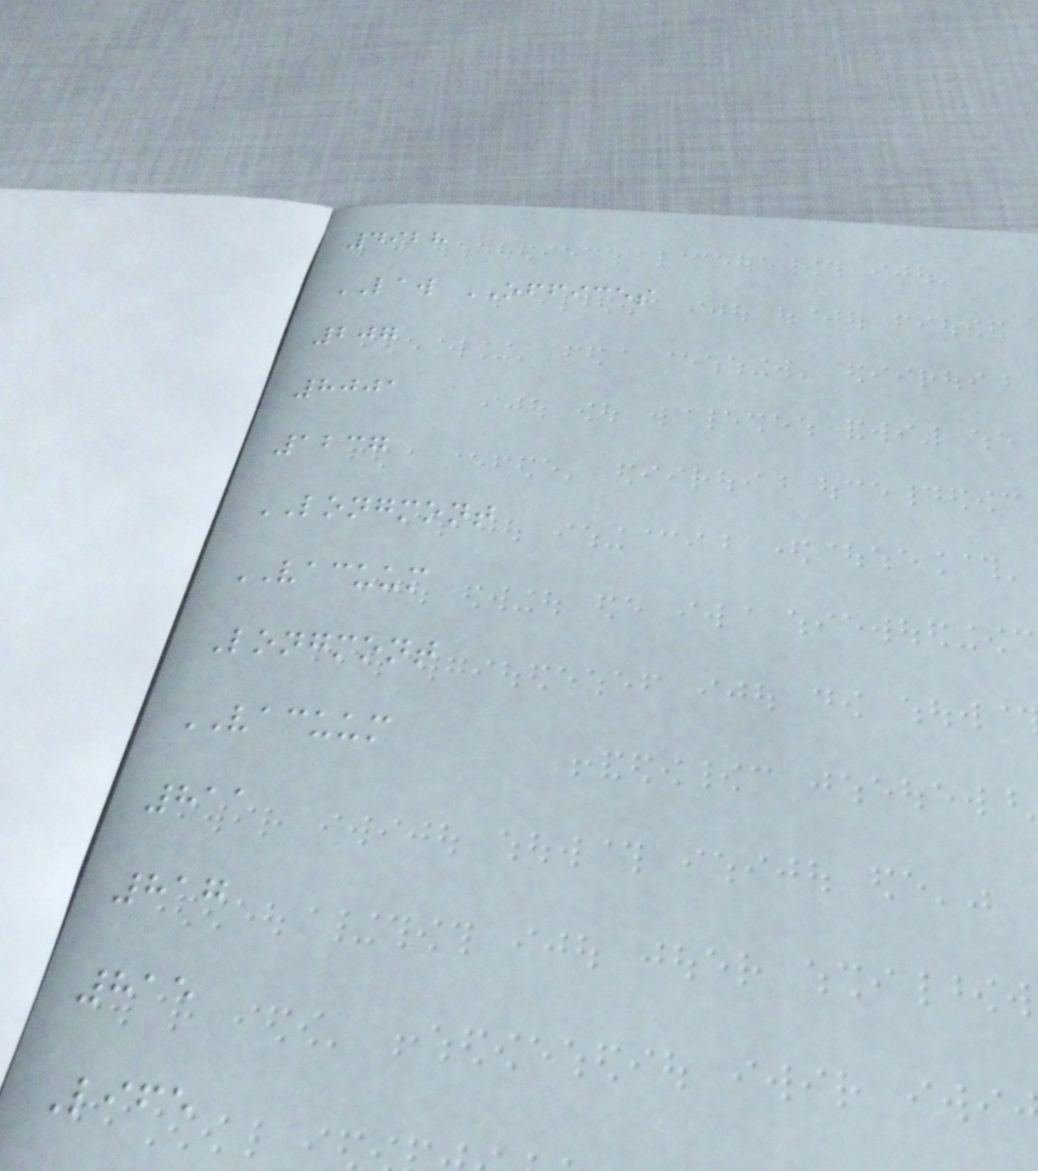4928
LAW OFFICES
207
8001
1237
LONGMONT
VACUUM
Longmont
VACUUM
811
817
815
Life
